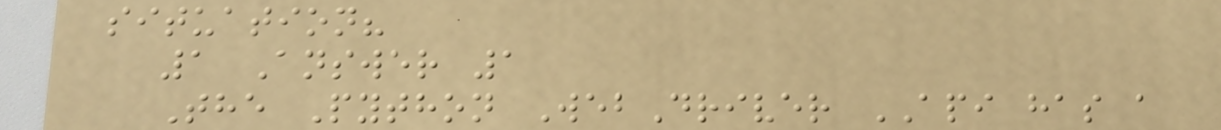situation?
1 Answer 1
The Python WebDriver API has a
